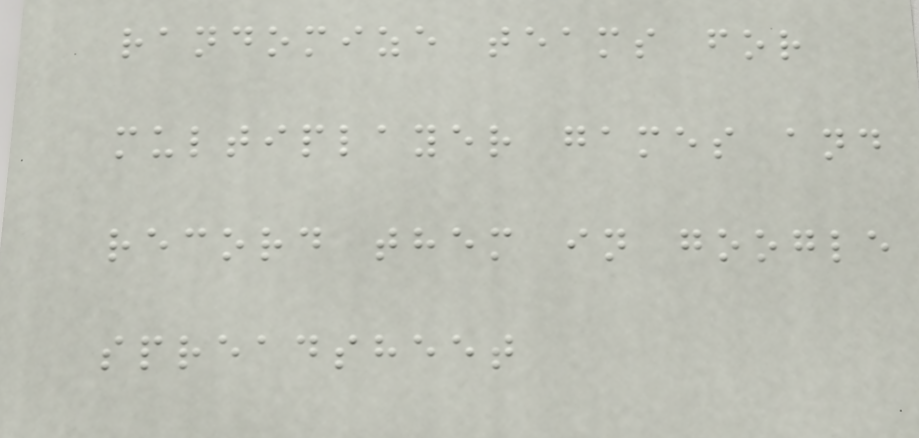randomize teams for
multiplayer games and
record them in google
spreadsheet
